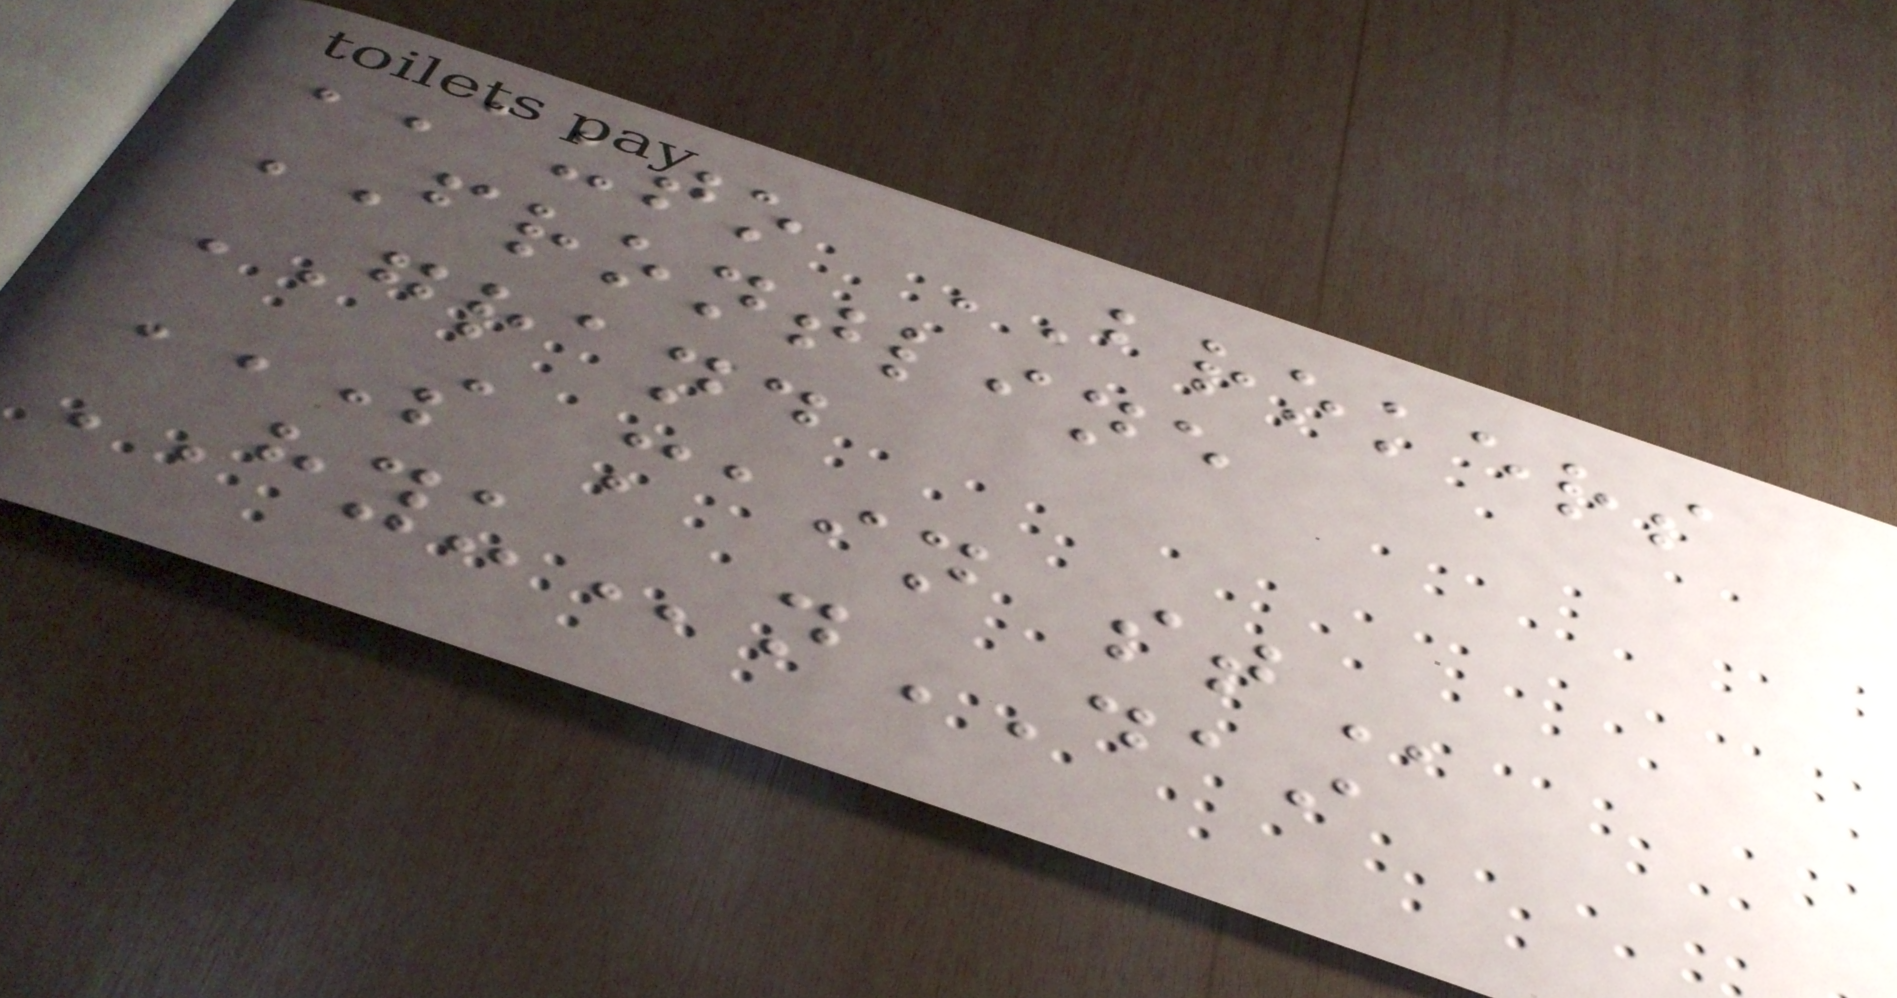AUTO BROKERS
FRONTLINE
GRAND
S MAIN ST
HYUnDAI
